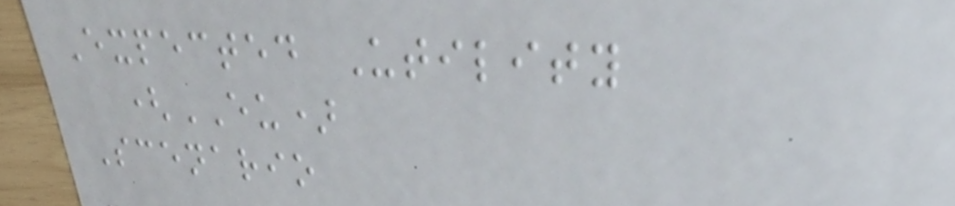Expected Utility
(EU)
Scenario
